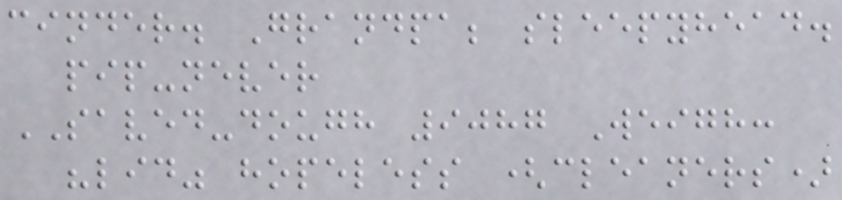cinder. Grandpa; sleepyhead.
pip-never
SAVED-dough 9087 Weigh:
"lid" hopeless (cleaners)
